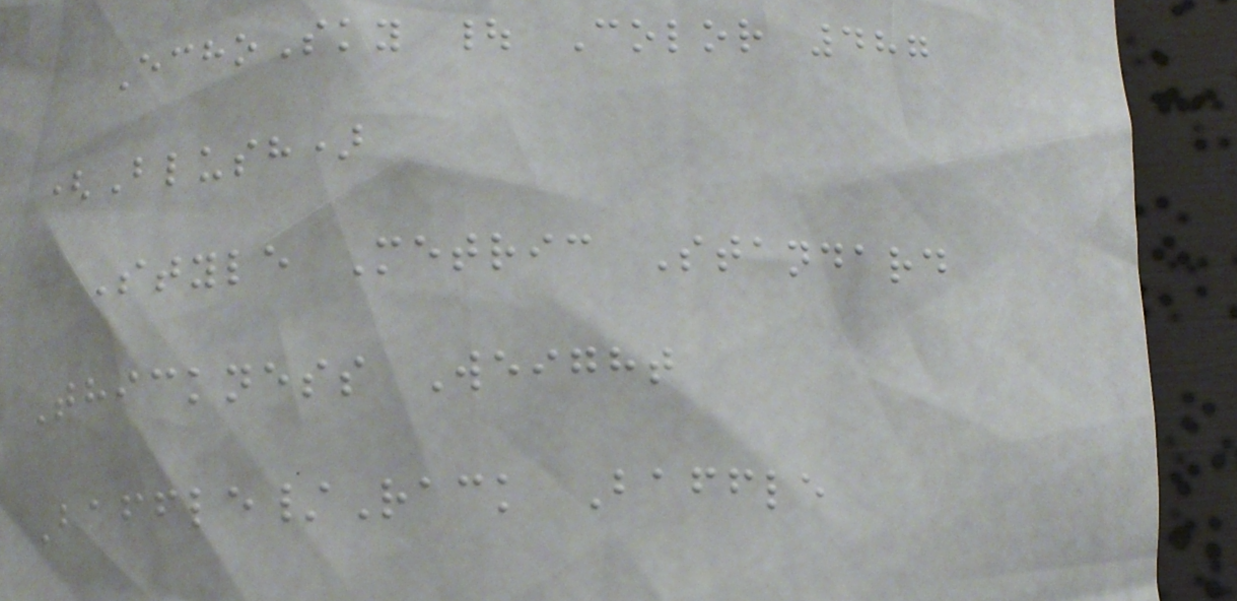EchoSky | Color 487
(Blush)
Style Metric Standard
Thickness Weight
Baffle/Rack Baffle
